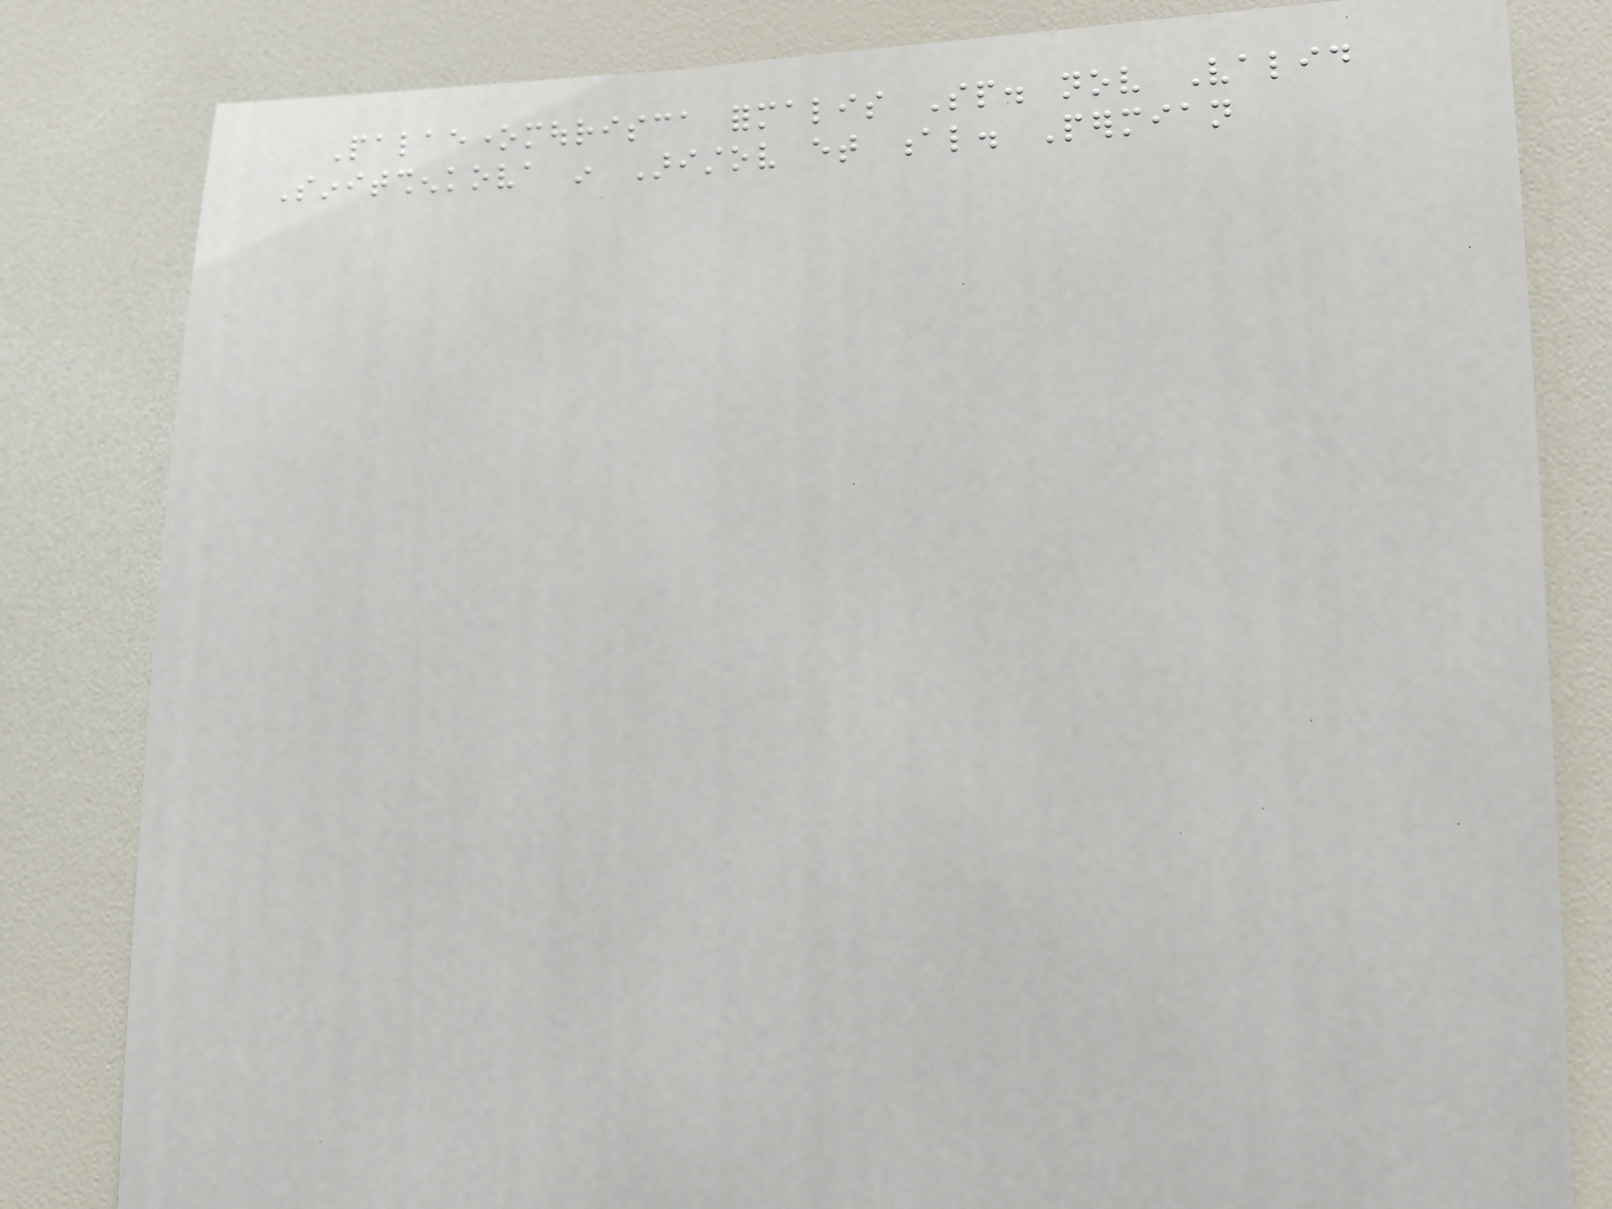Palaeonemourisca formalis Sp. nov Valid
Sinitshenkova in Aristov et al. Permian
